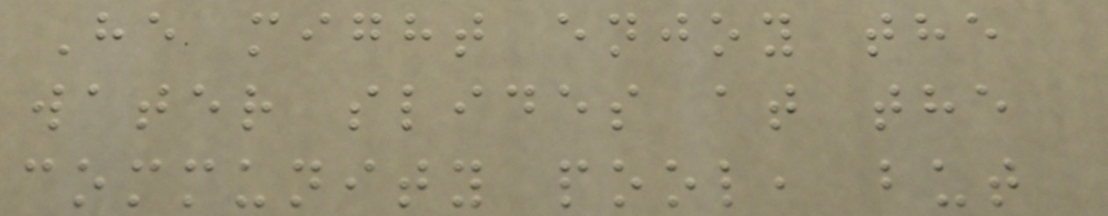He might enjoy the
water slides at the
community pool, but
